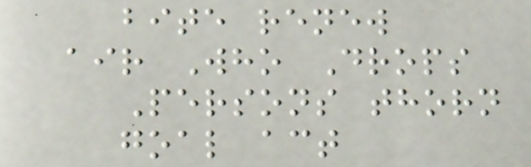bite renew
air Who Drops
Persons thorn
goal act
